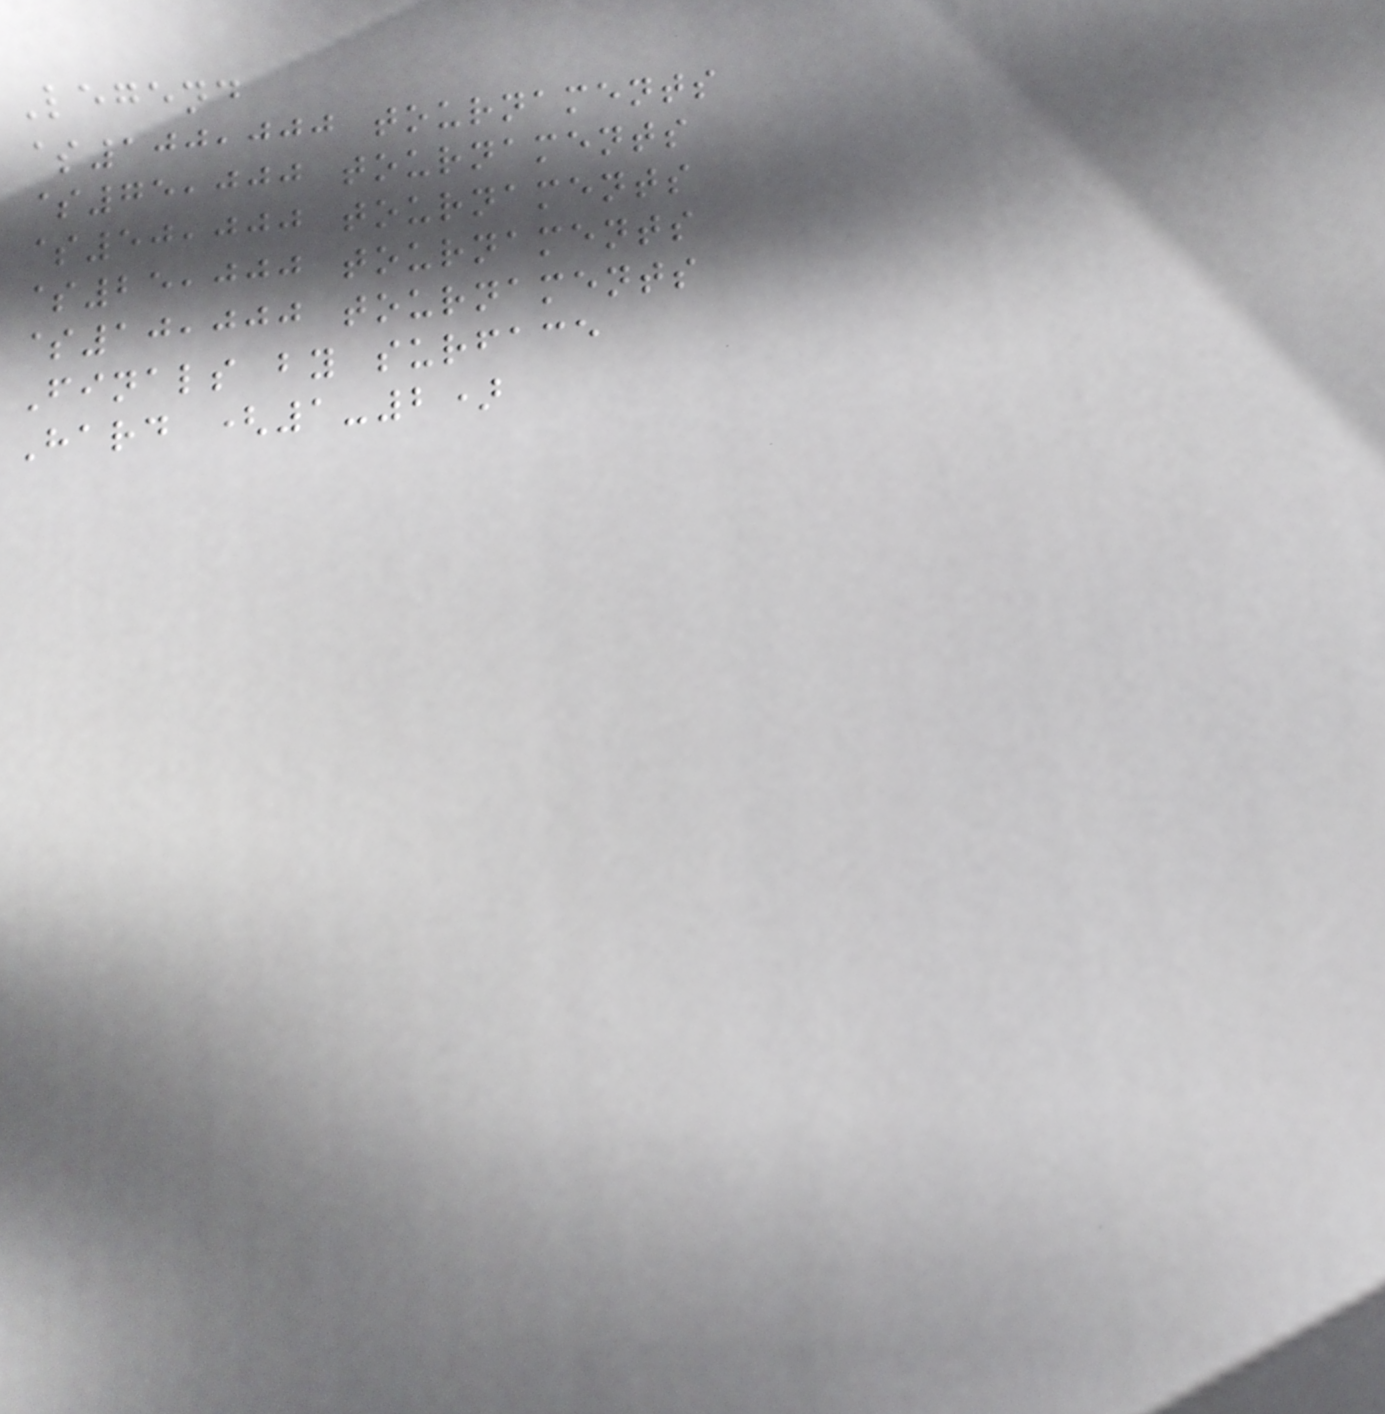Legend
$100,000 tournaments
$75,000 tournaments
$50,000 tournaments
$25,000 tournaments
$10,000 tournaments
Finals by surface
Hard (1-2)
